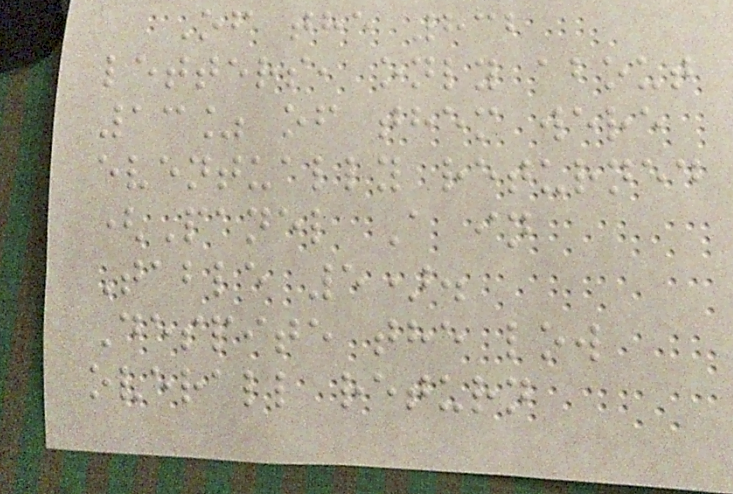Of the 832
letters, only about
13% of them were
eventually returned
(Panel A in
Table 5).
Despite the low
overall return
